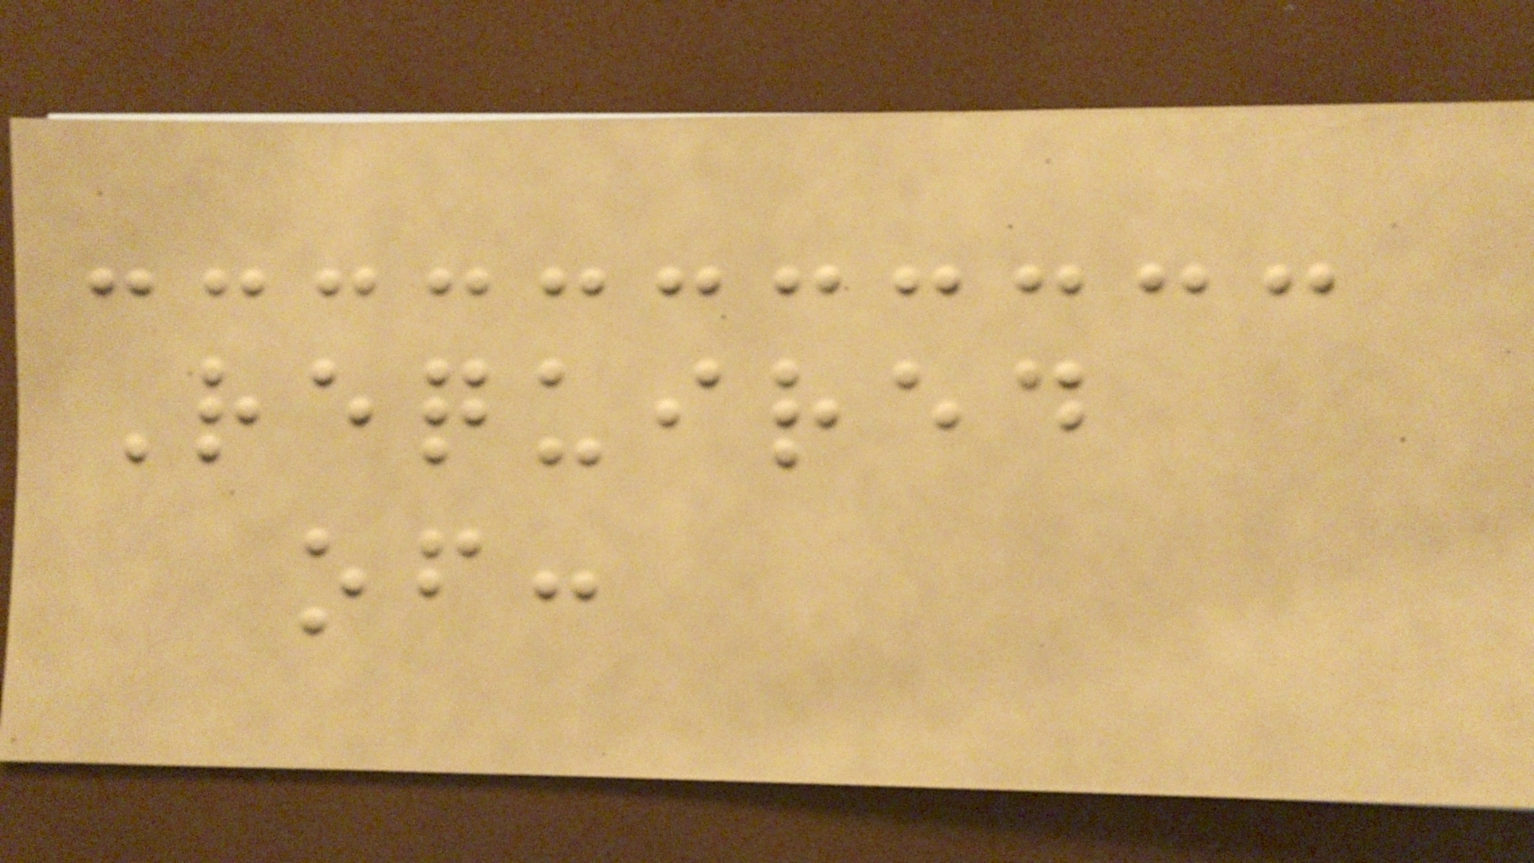Required
of:
